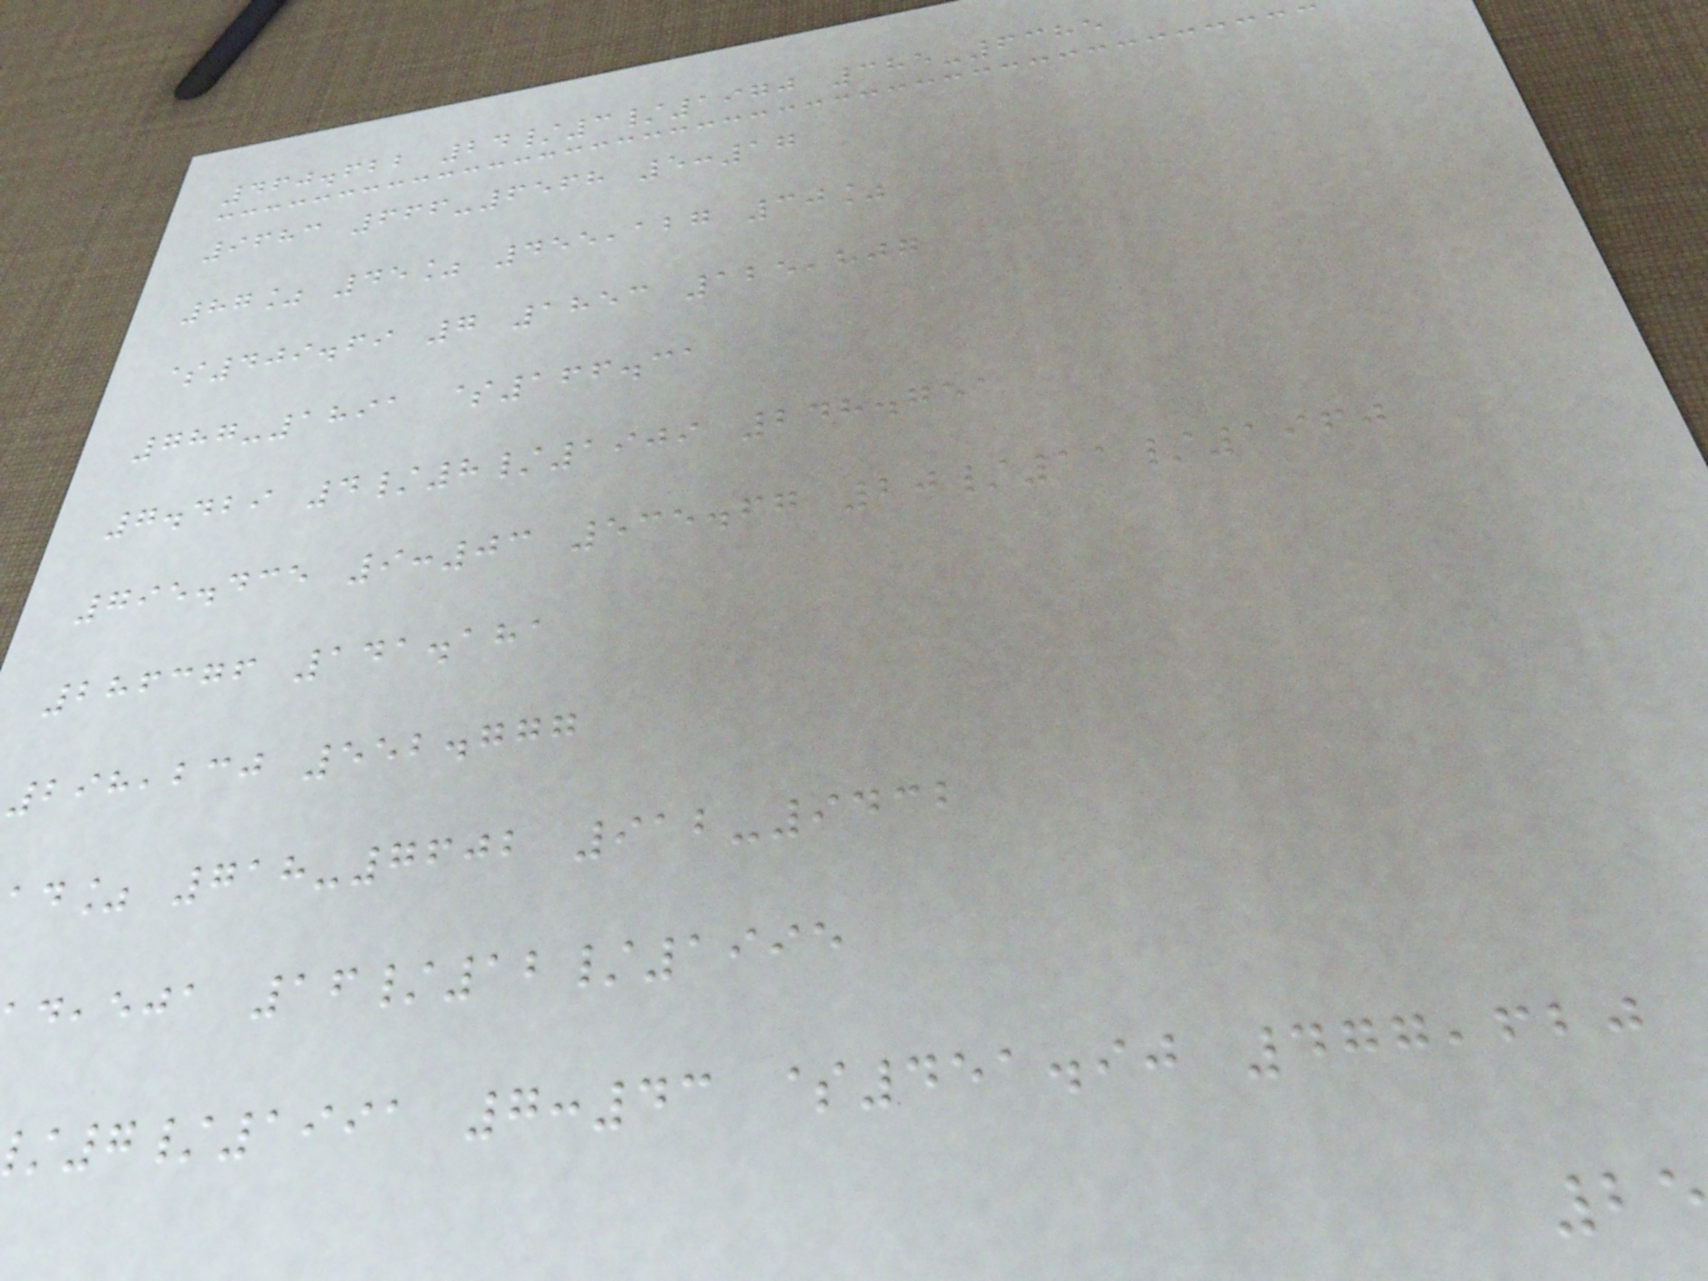460.622 24/3/1970 385-6385
9683 666-6568 5:17
87% 45% 455,127 30%
$409.69 7 1853 125,807
787-1891 $166.31
7.429 4/8/1909 248.751
795.435 9:03 535.67 20/11/1960
286376 141.181
298,230 552.777
d% 718-7602 912-9432
,eja 16/12/1995
7/1991 7:43 $451.90 477,620
